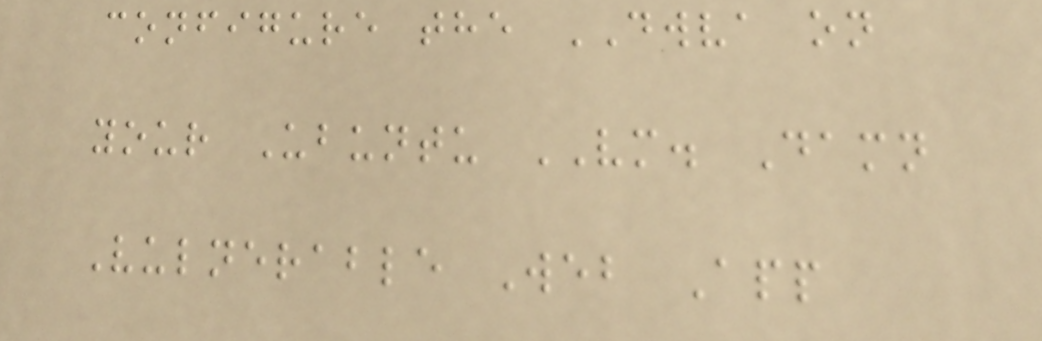configure the DWVA on
your Ubuntu VM. Damn
Vulnerable Web App
